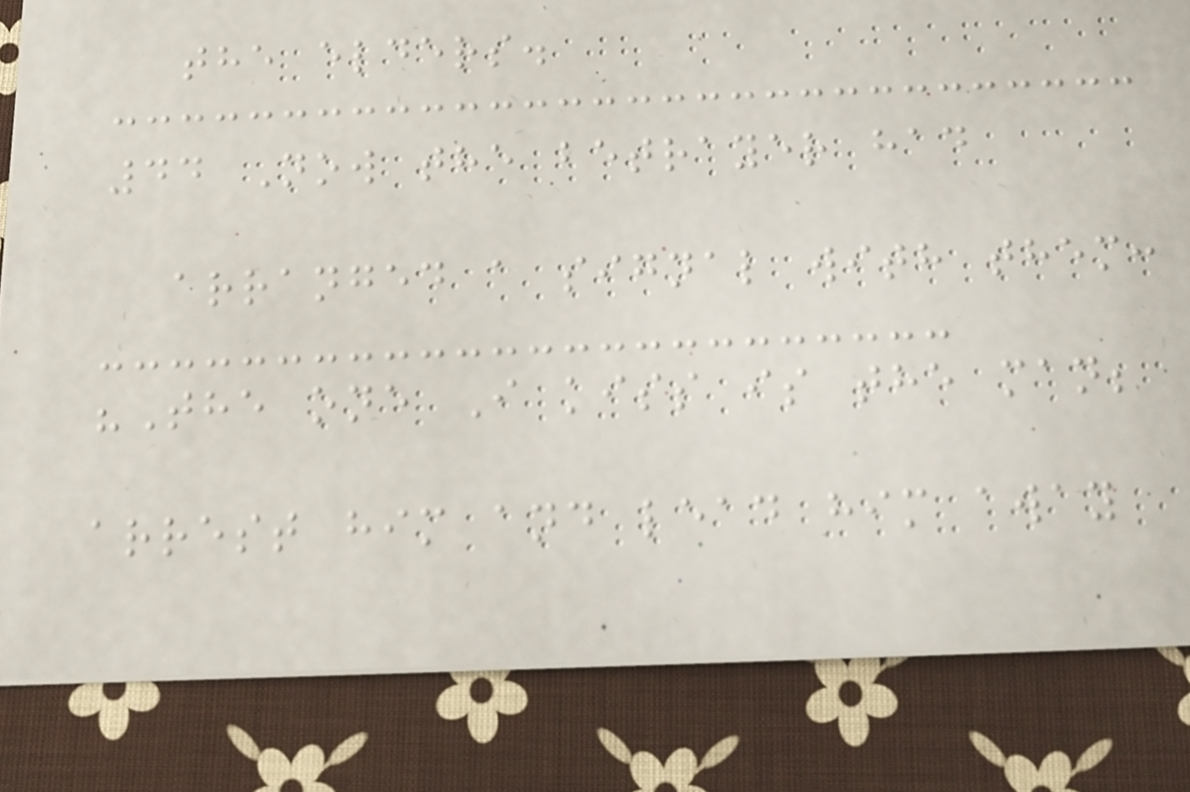the elders.
44 Now the betrayer had
arranged a signal with them:
"The one I kiss is the man;
arrest him and lead him away
